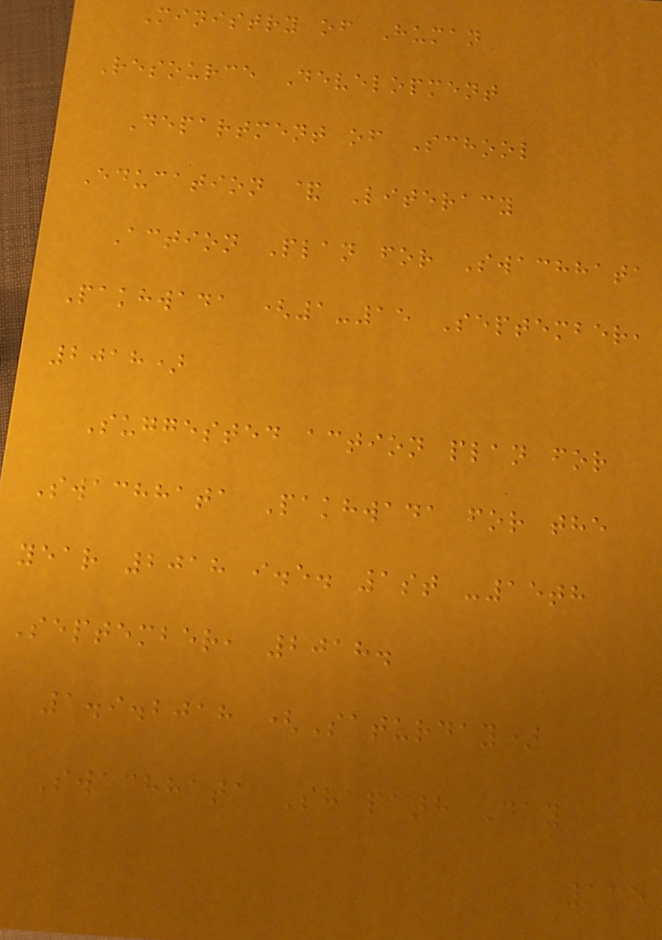Ministry of Human
Resource Development
Department of School
Education & Literacy
Action Plan for Swachhata
Pakhwada (1-15 September,
2018)
Suggested action plan for
Swachhata Pakhwada for the
year 2018 i.e. 1st -15th
September, 2018.
1.9.2018 (Saturday)
Swachhata Shapath Day
115
